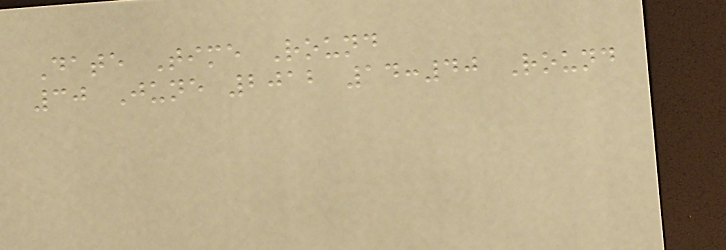Date Time Round
30 June 2012 14:40 Round
